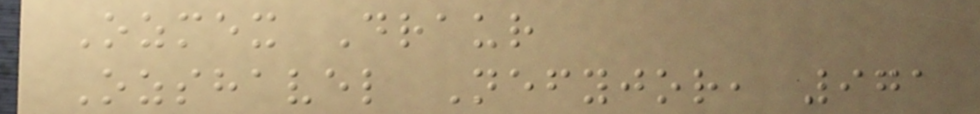Ozmex Draur
Ozshavel Nefyjor, 971
